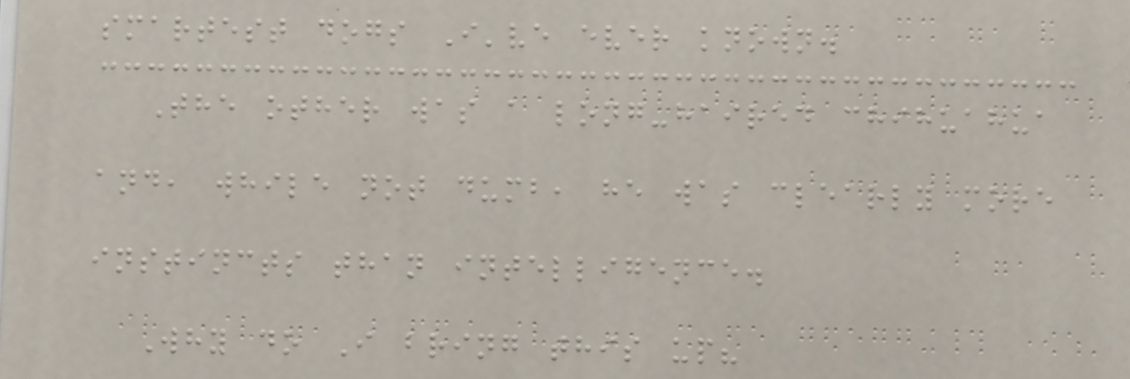smartest dogs I've ever known.
The other was a long-haired chihuahua
and, while not dumb, he was clearly more
instincts than intelligence.
Why do I bring this up?
